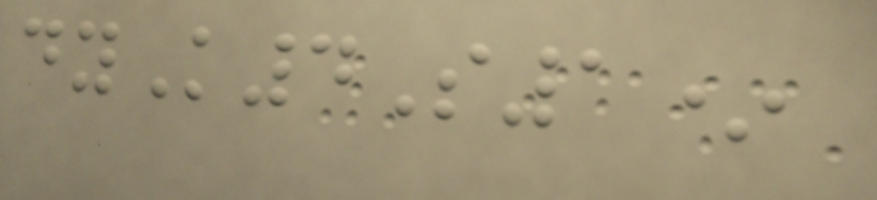dyK4S1*
